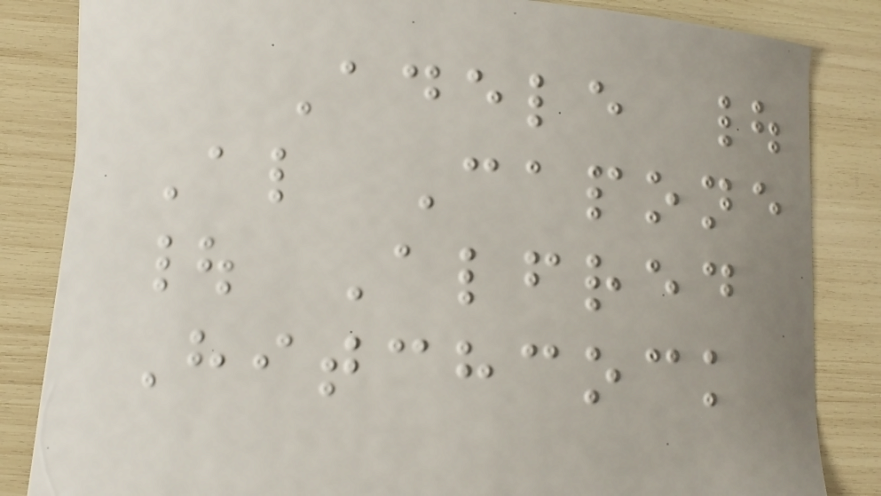Adele |
Al Capone
| Alfred
Hitchcock
